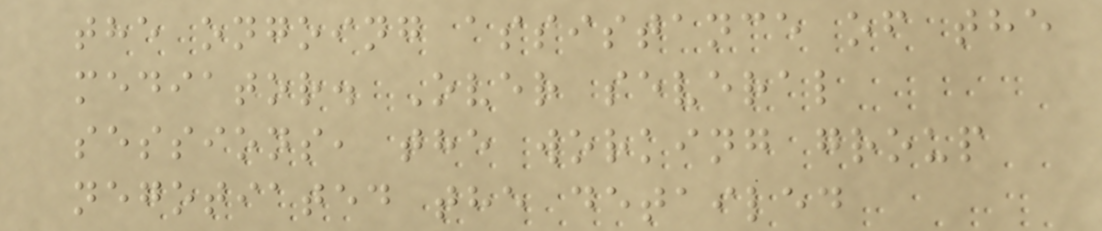the ongoing assistance of the
mediator. Over several
sessions, the working group
negotiated the detailed
